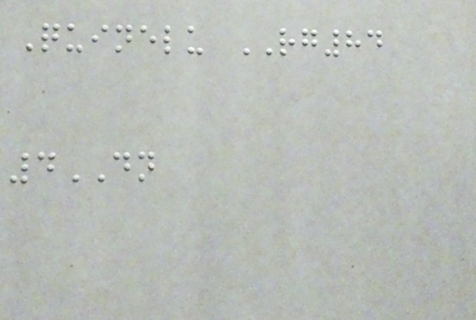Quinelu RG84
4DN
